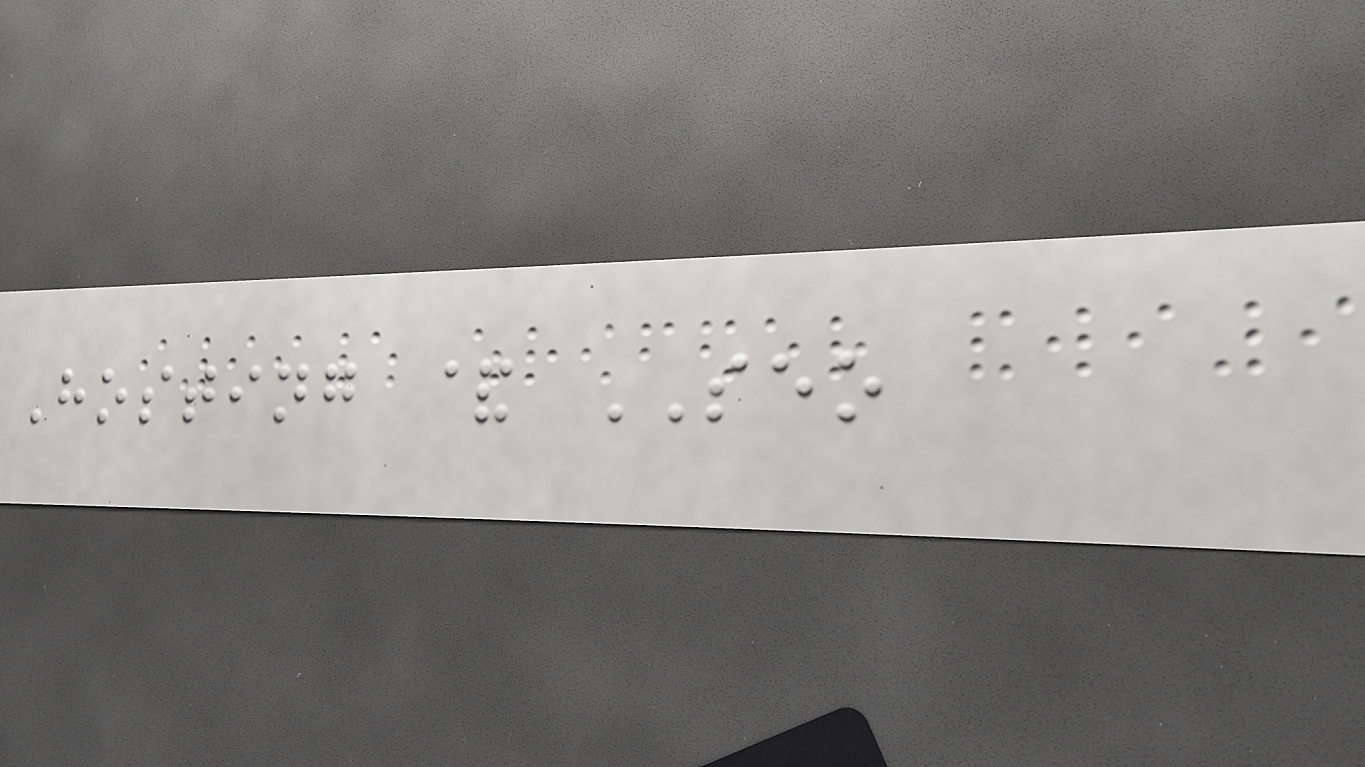Hosting & SEO
